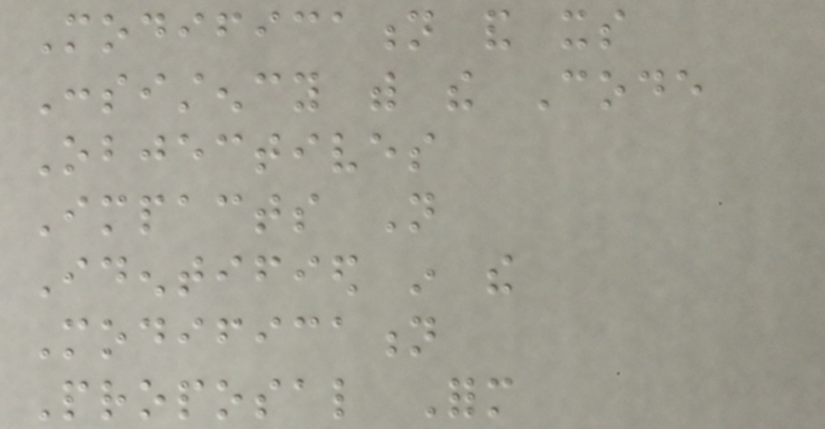Modification and its
Consistency with the Code
Objectives
Impacts Not
Identified in the
Modification
Proposal Form
